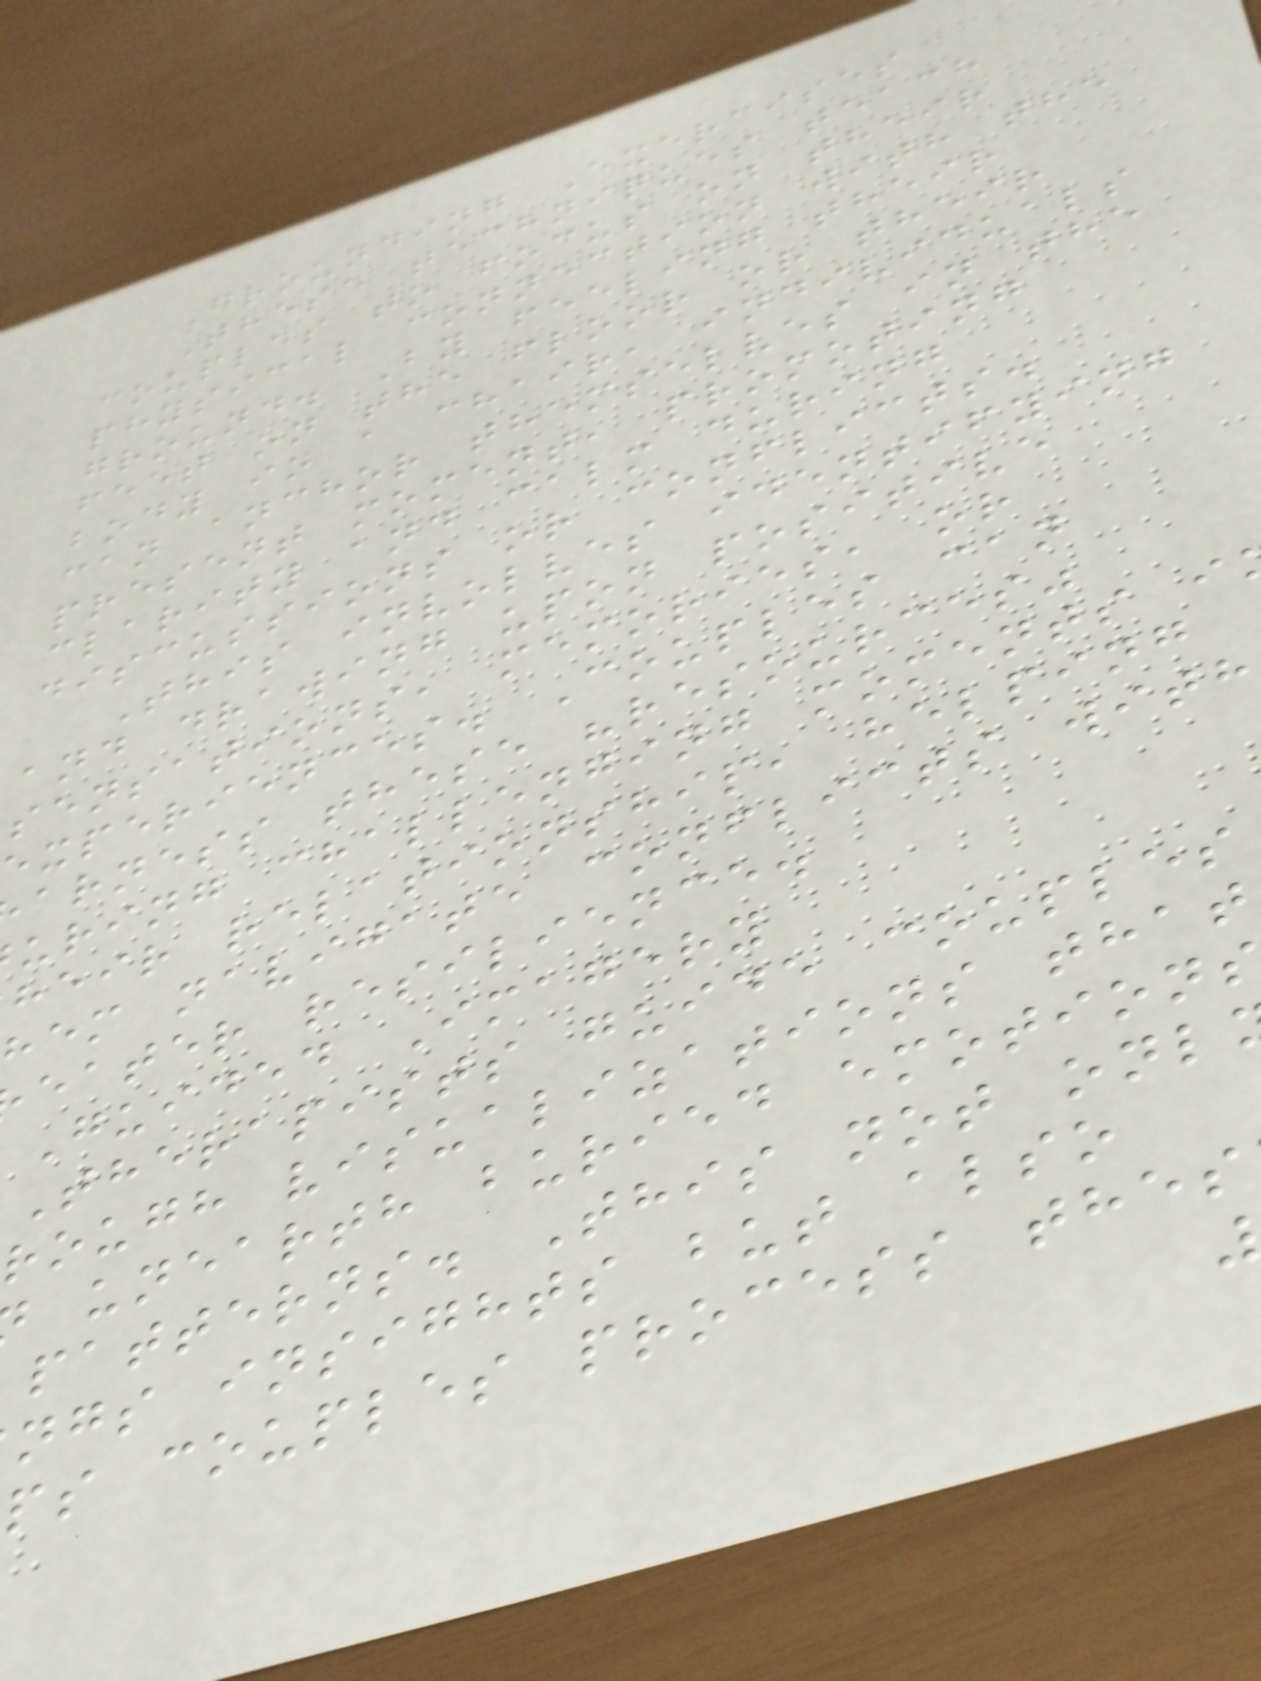Grounding Exercises
These techniques teach
couples to focus on their
physical connection with the
ground. By feeling their
feet on the floor or their
body in a chair, individuals
can anchor themselves in the
present moment, promoting
clarity and calm during
discussions or conflicts.
This involves identifying
and drawing upon positive
sensations, memories, or
xperiences. Couples can
arness these "resources"
uring challenging moments i
heir relationship, helping
hem navigate conflicts with
eater resilience.
Guided Imagery
Therapists guide couples
rough visualizations that
unearth buried emotion
patterns. This not onl
ngs insights but also
ps couples process thes
